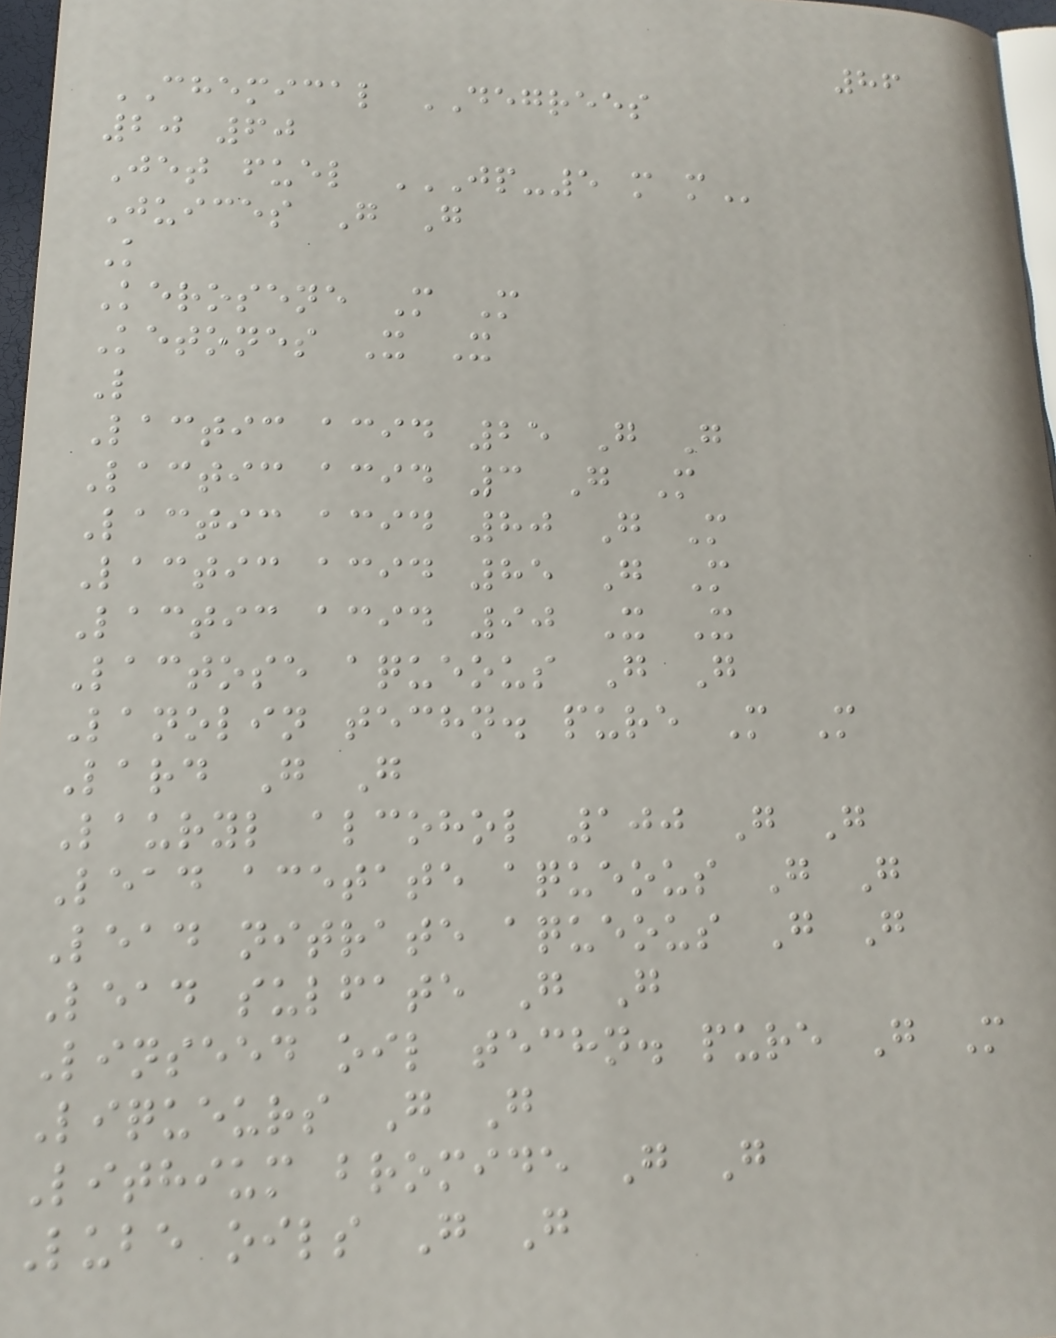86
CHEMICAL DEGREES
20 60
Jet fuel JP-5 M M
Juices G G
K
Kerosene M M
Ketones X X
L
Lactic acid 25 G G
Lactic acid 3 G M
Lactic acid 80 G M
Lactic acid 85 G M
Lactic acid 90 X X
Lactose aqueous G G
Lanolin techn. pure M M
Lard G G
Lauryl alcohol 100 G G
Lead acetate aqueous G G
Lead nitrate aqueous G G
Lead sulfate G G
Linseed oil techn. pure G M
Liqueurs G G
Lithium bromide G G
Lube oils G G
